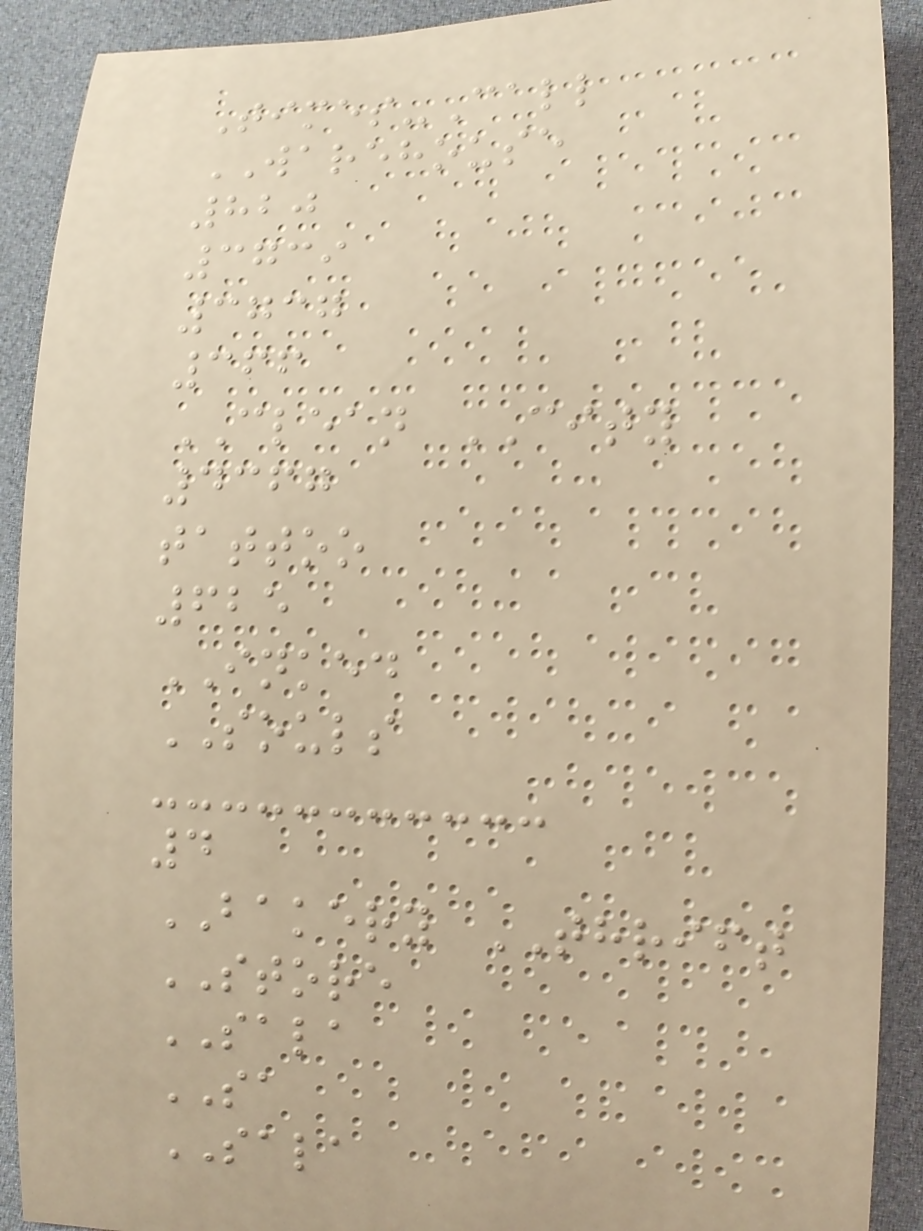Times-Call
WAREHOUSE
820
3739
3737
366
CLEAN CITY
4367
tattoo
625
INKED
SOULS
4
BAKERY THRIFT
STORE
SALA
SA
SALA
